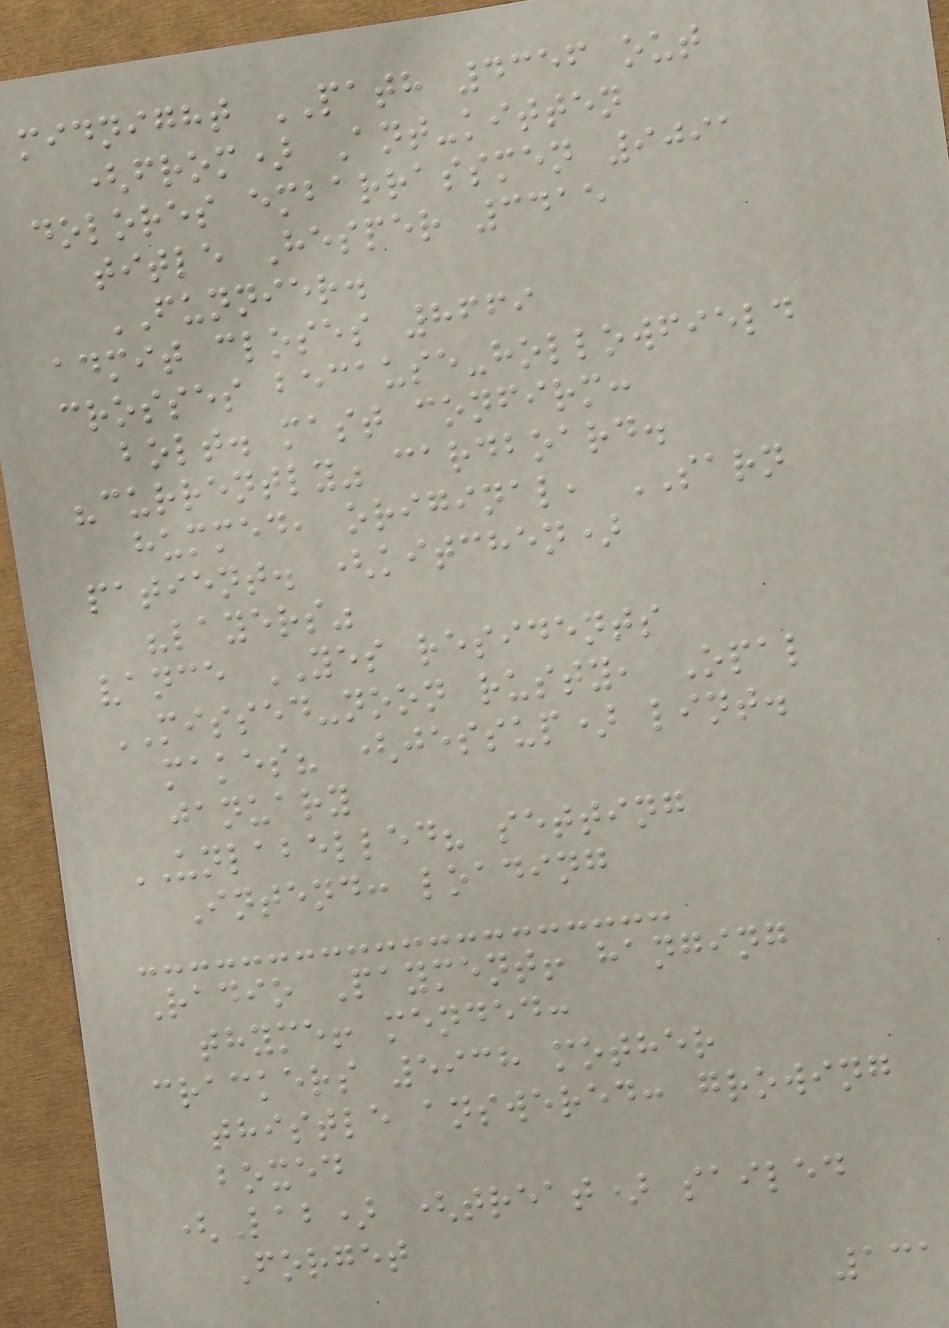midnight PATH 4356 out
(from) Ant-kitten
dolores embarrassmen 9091
title Hesper 3415
FUNNIER.
admit closes 8669
crosses because-hollowfield
bolt. mast confirm:
"currently" cardboard.
hummed, original, SARN
patient. (kitchen)
"layers"
vance YES residents
MISSED-noon rusty, Opal
makes? (jessup) lint.
january
UNLABELLED? setting
Intend: loading
Radio Payment! hanging
thyme! mended:
crackers 5938 mother
thistle answered: growing
boxed
(Lab) (treat) sailed
Forget
131
